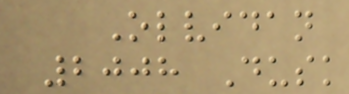Olvidan
2008 Dusk
